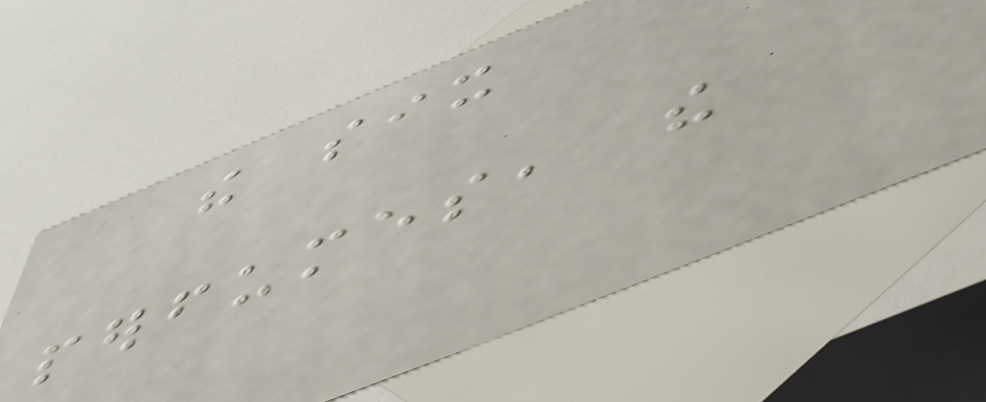the six
perfumes, the
